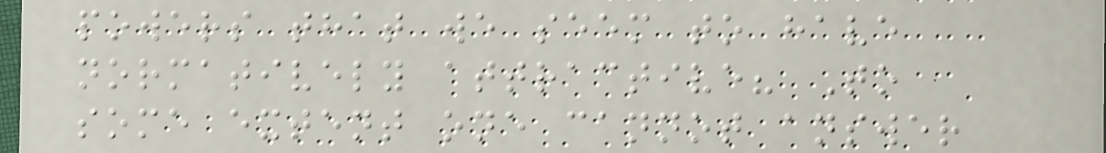powers that we seem to have
normatively attractive? To
some extent one cannot answer
